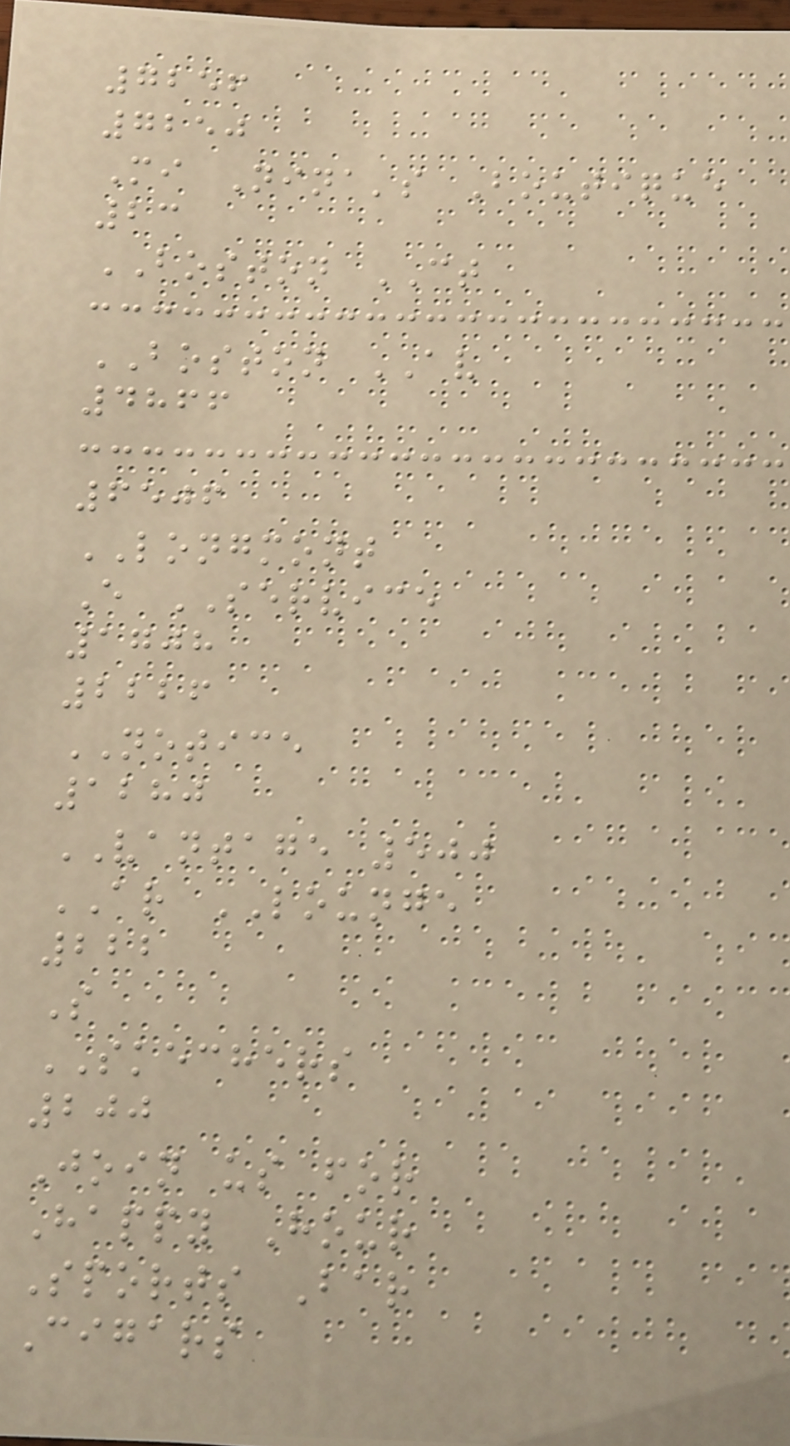7256
7250
Mi Nina's Boutique
23
BOSTON CT
BOSTON AV
4866
6506
LONGMONT
E SERVICE
1708
2226
NOTICE
1280
VANTAGE 500
AR LOUNGE
222
S
SKECHERS
200
Join us for
Happy Hour
Sports Bar
Cigars
